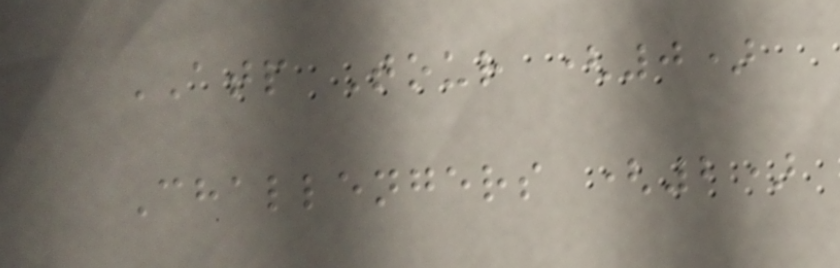ATP Tour (0)
Challengers (2)
